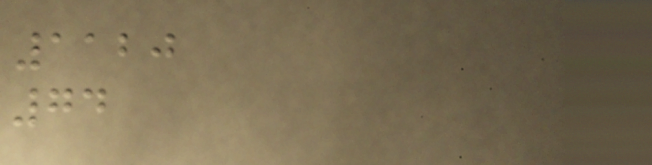1120
74
